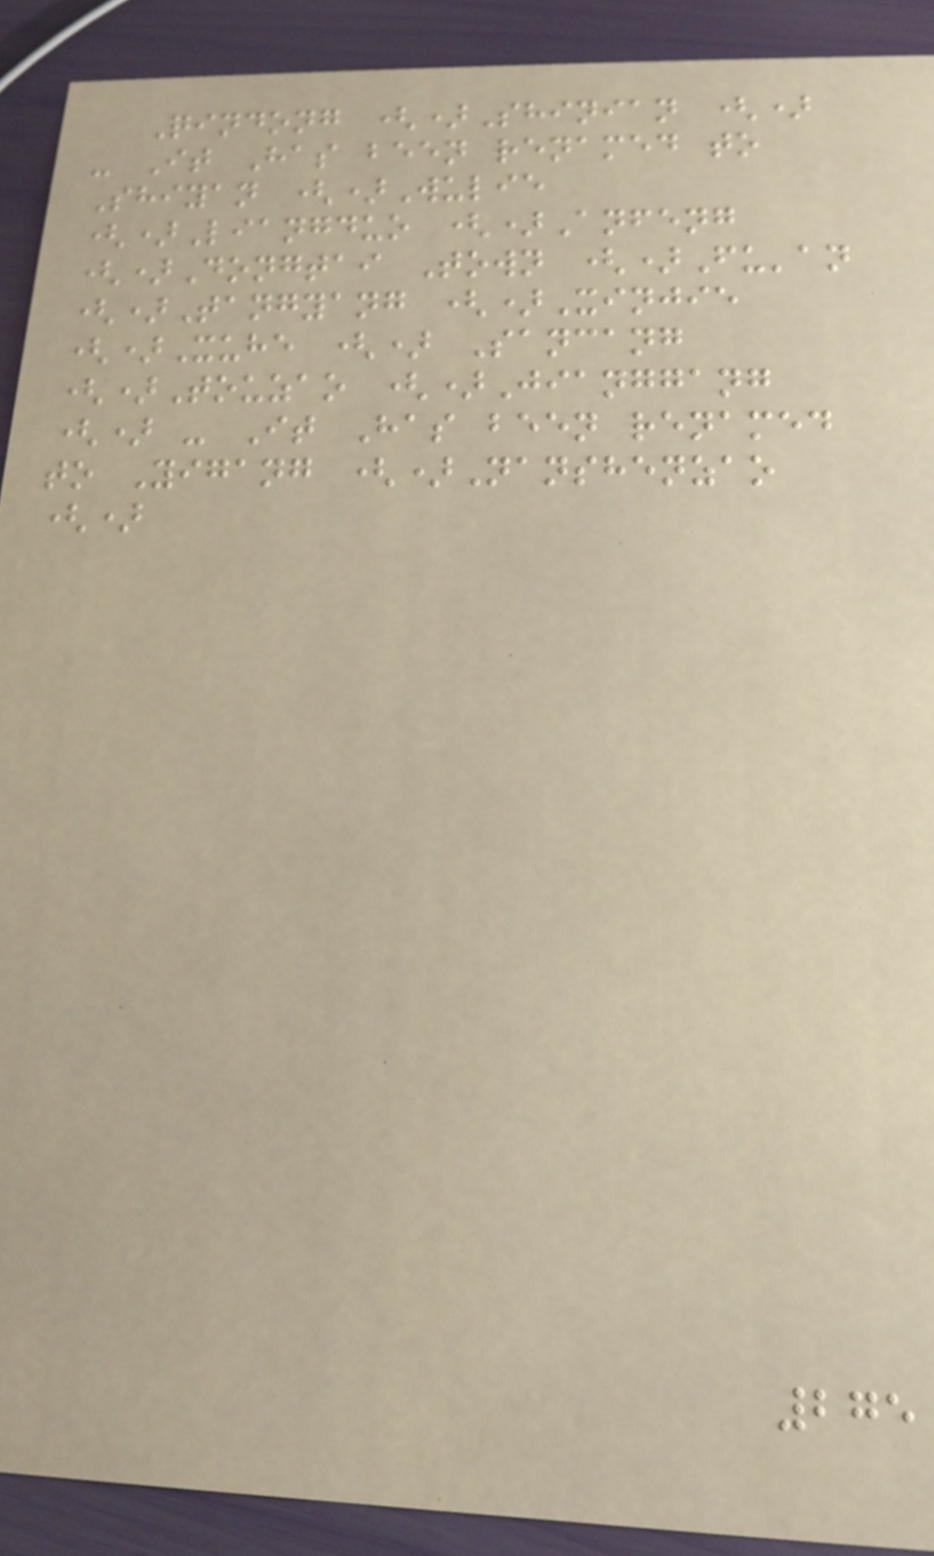Qindong ()Shinian ()
- It Has been renamed to
Shiyan ()Wulie
()Liangduo ()Anfeng
()Dongtai Town ()Fu'an
()Tangyang ()Xinjie
()Xuhe () Sancang
()Touzao ()Jianggang
() - It Has been renamed
to Yigang ()Nanshenzao
()
275
